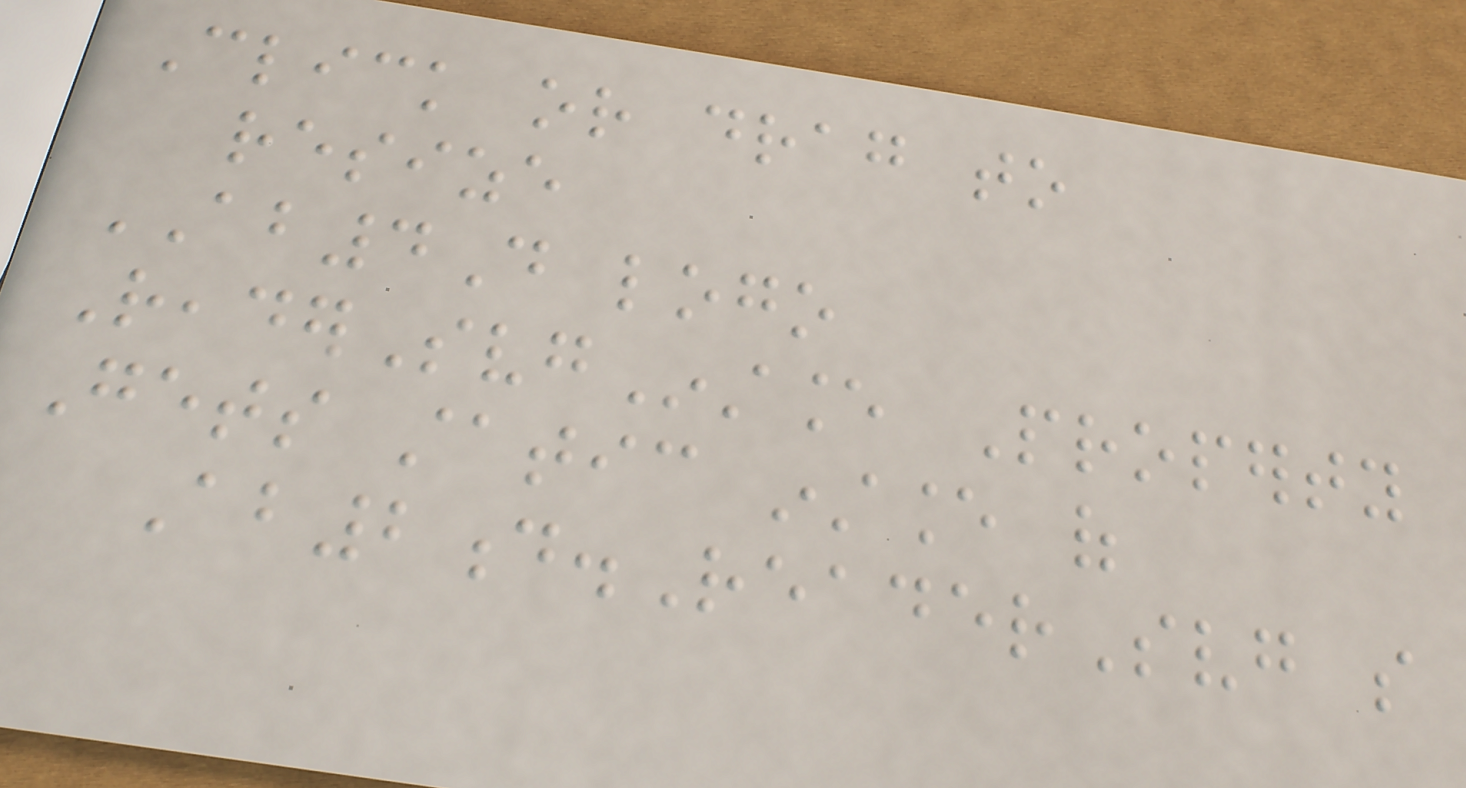Click or drag to
resize
AB4D logo
ReaderSvgInstance Property
Gets static instance of
Ab2d.ReaderSvg so
